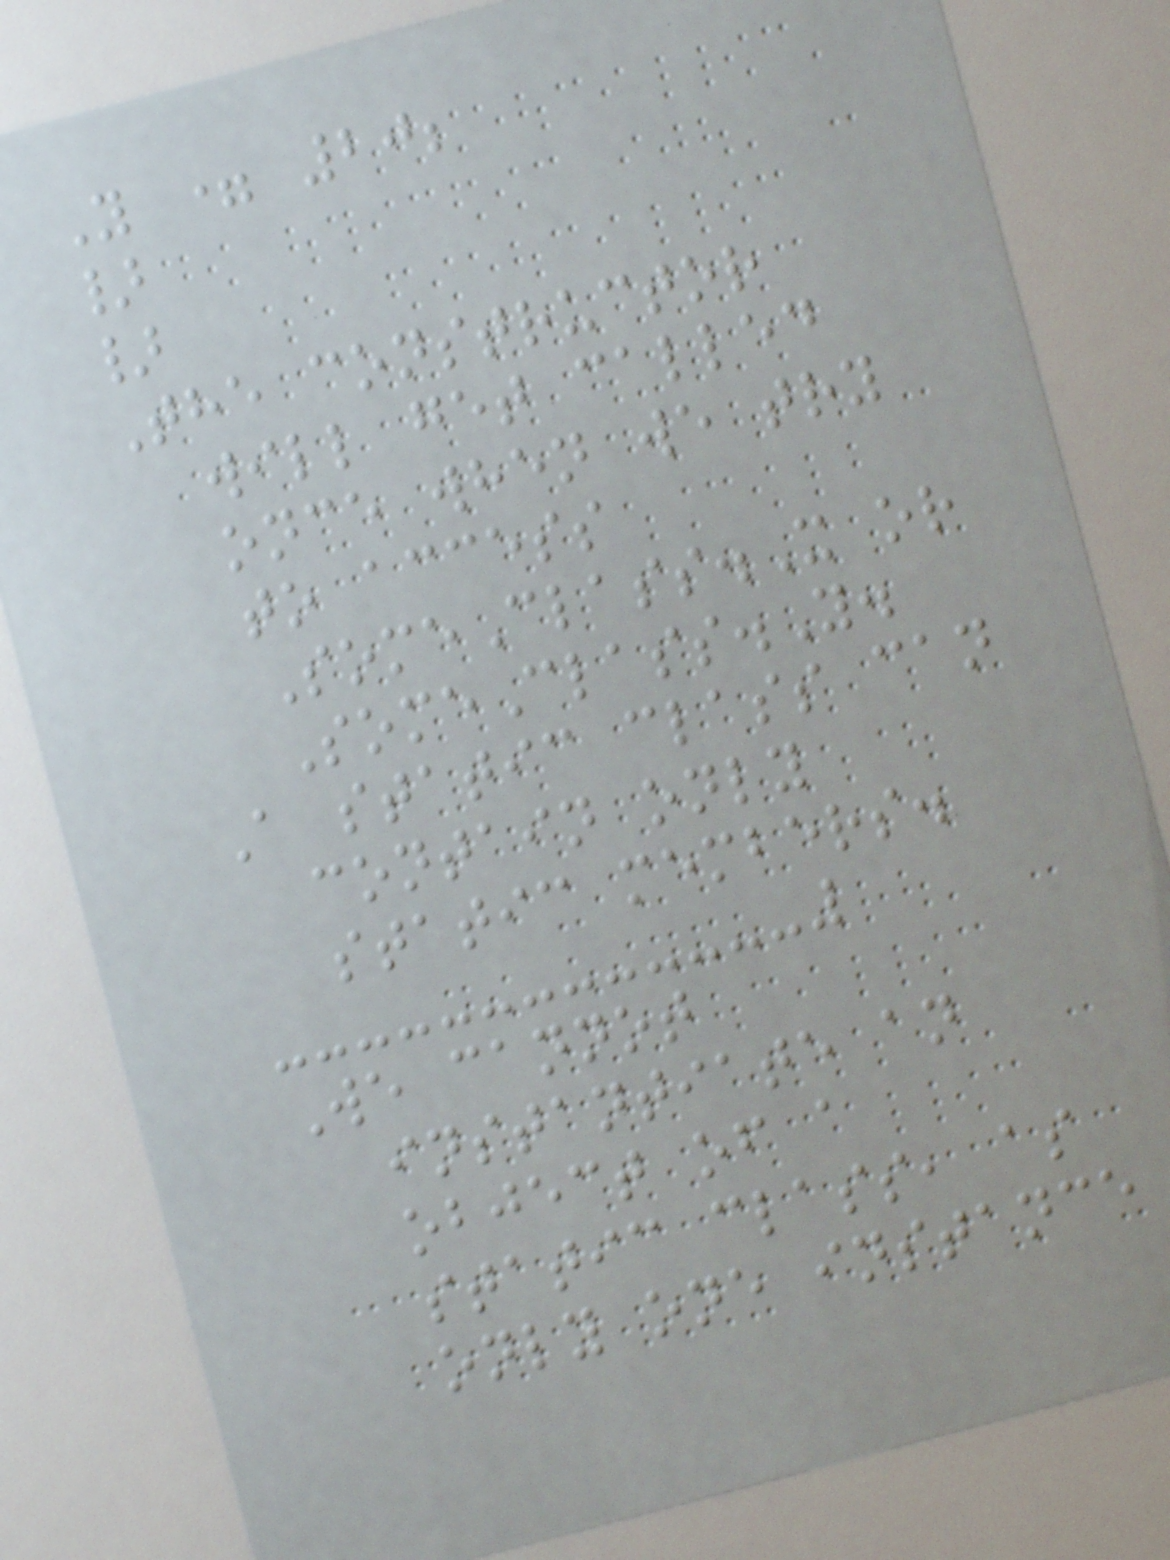Y = 20;
}
}
The constructor
will get called
once when we try
to access
SomeClass.X or
SomeClass.Y.
A static class can
contain only
static members.
We cannot
instantiate an
object of a
static class, as
only one instance
